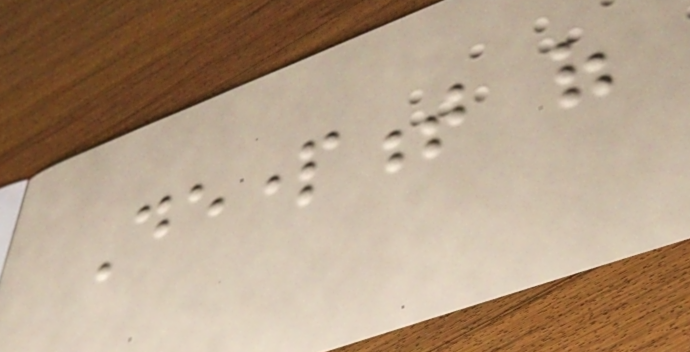Department of
